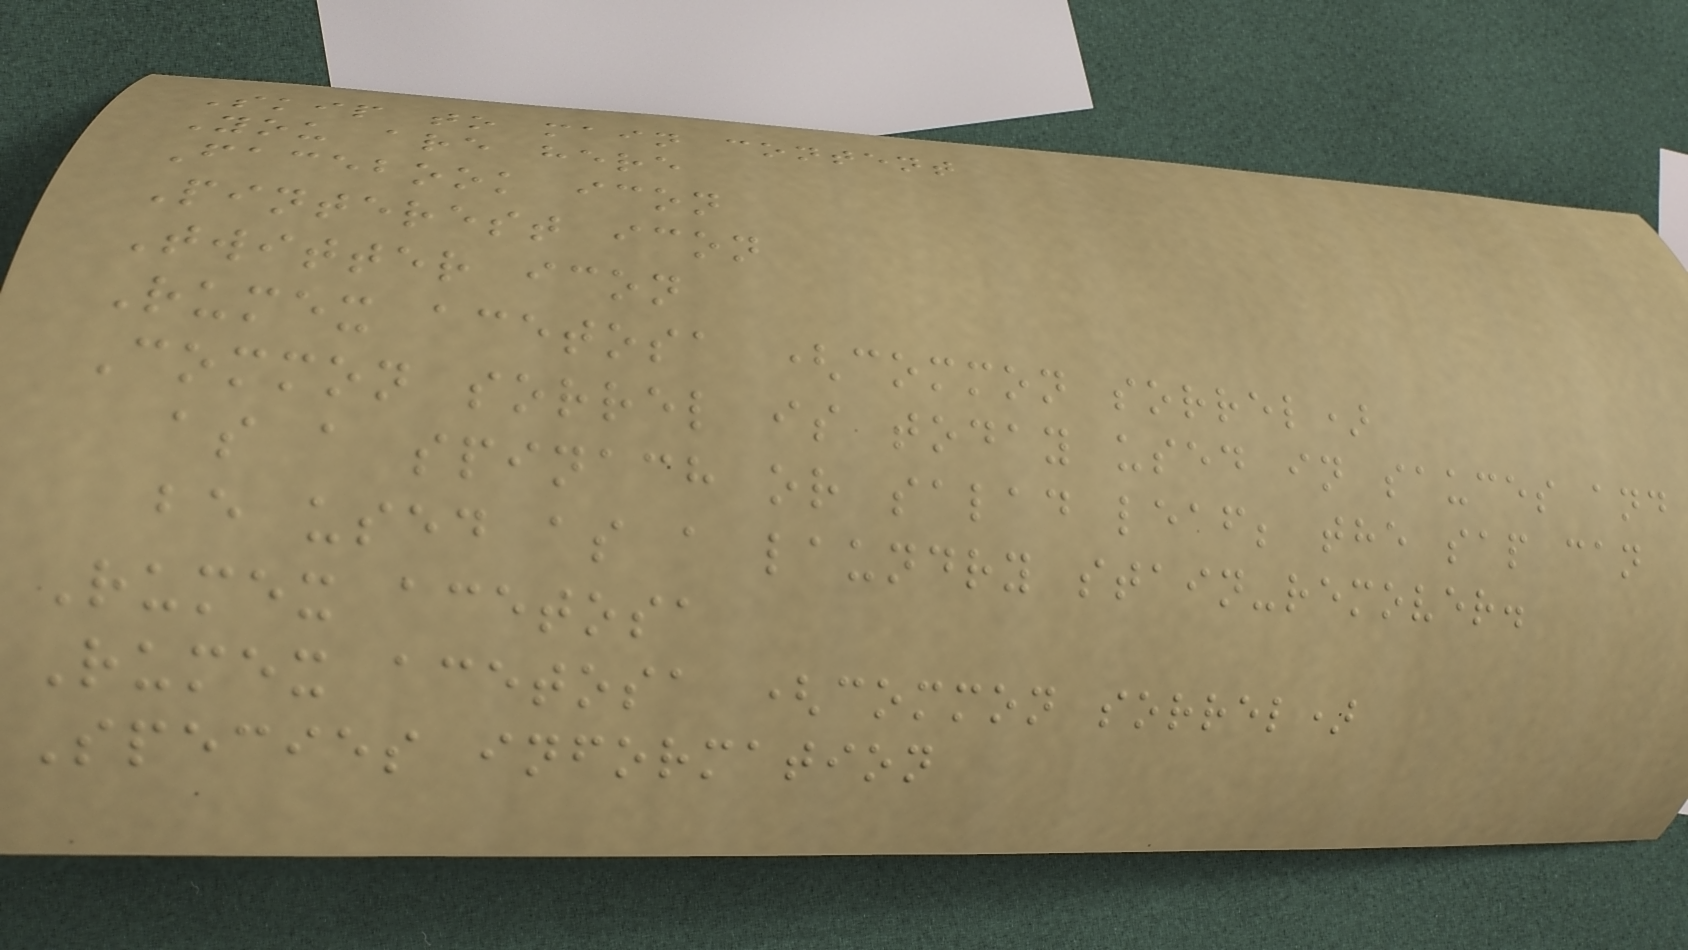Skip to main content
You are here
Facebook icon
Pinterest icon
Twitter icon
Rumex acetosa (common sorrel)
Common sorrel is today used in sauces and
as a spinach or salad leaf; the sap can
be used as a laundry stain-remover.
Rumex acetosa
Rumex acetosa (common sorrel)
Species information
